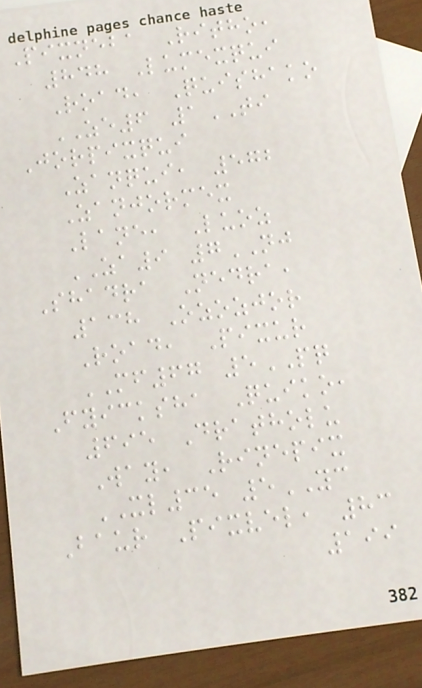Pixneba Ritho,
848 Lumexqui
Road, Quishako
ZE6 1TI
Jorpixqui
Zanqui, 572
Zanjormex
Lane, Luoz
ZA9 7NJ
Shadra Nedra,
138 Ozozjor
Road, Pixur
MF67 5PQ
Fyicksha Quiko,
695 Dratholu
Way, Rinepix
XL35 5YC
Baur Pixvel, 83
199
